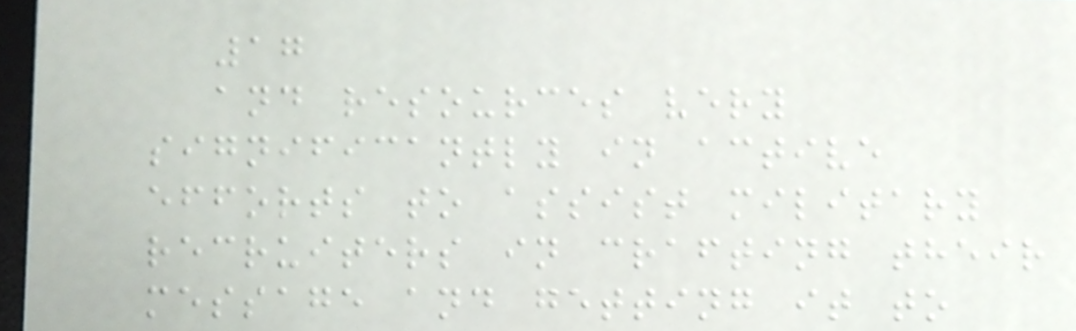17
and resources very
significantly in active
efforts to assist military
recruiters in crafting their
message and getting it to
